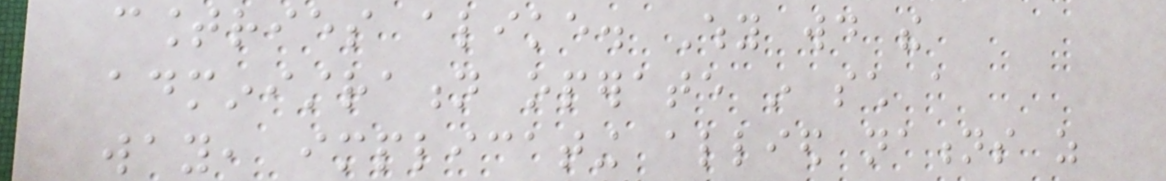countries alike. Why would the
administration operate in such a
way, implicating allied nations as
